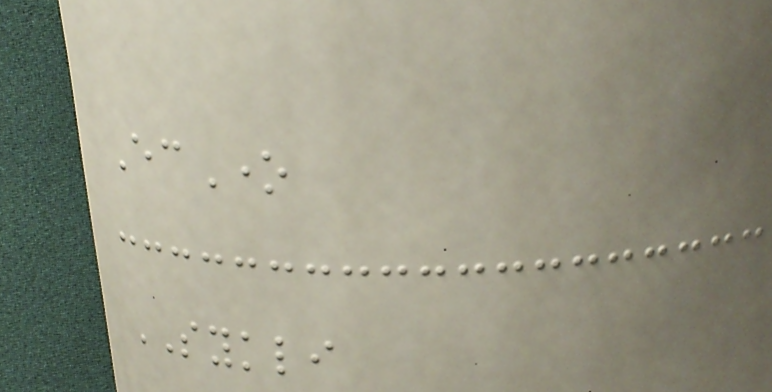EcOne
SYKLI
